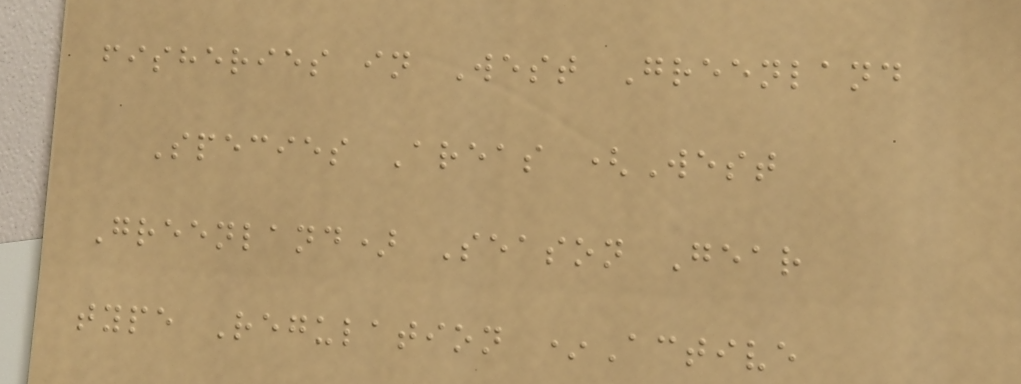fisheries in West Greenland
Species Areas (West
Greenland) Season Gear
type Regulation *Active
